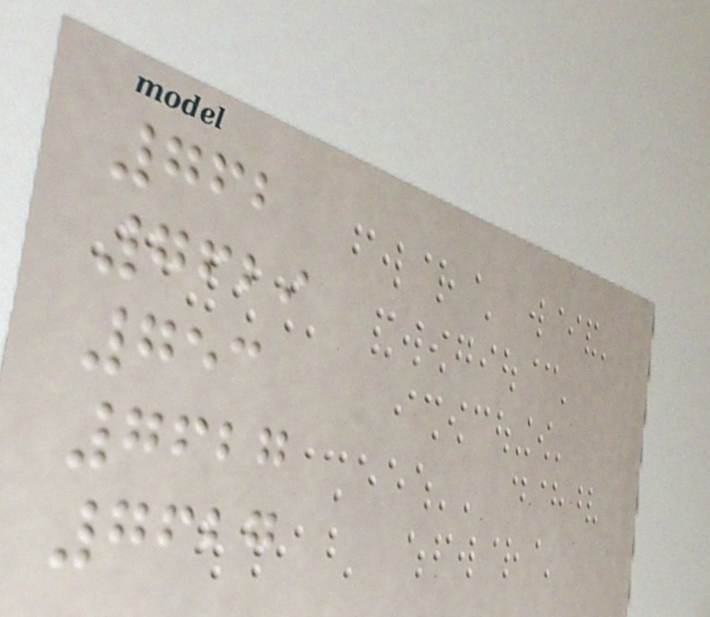762
7629
753
7627
7627
